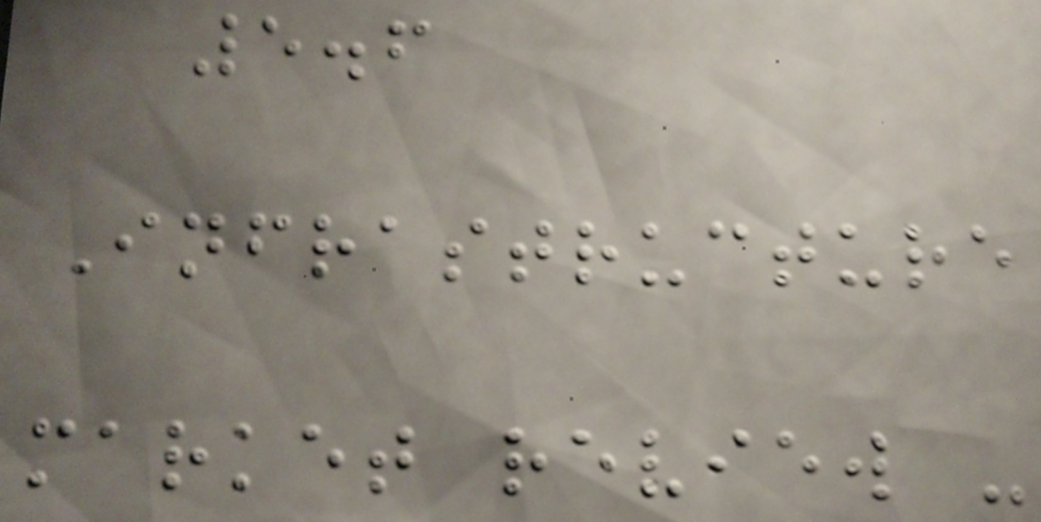5.6
Infrastructure
market review -
